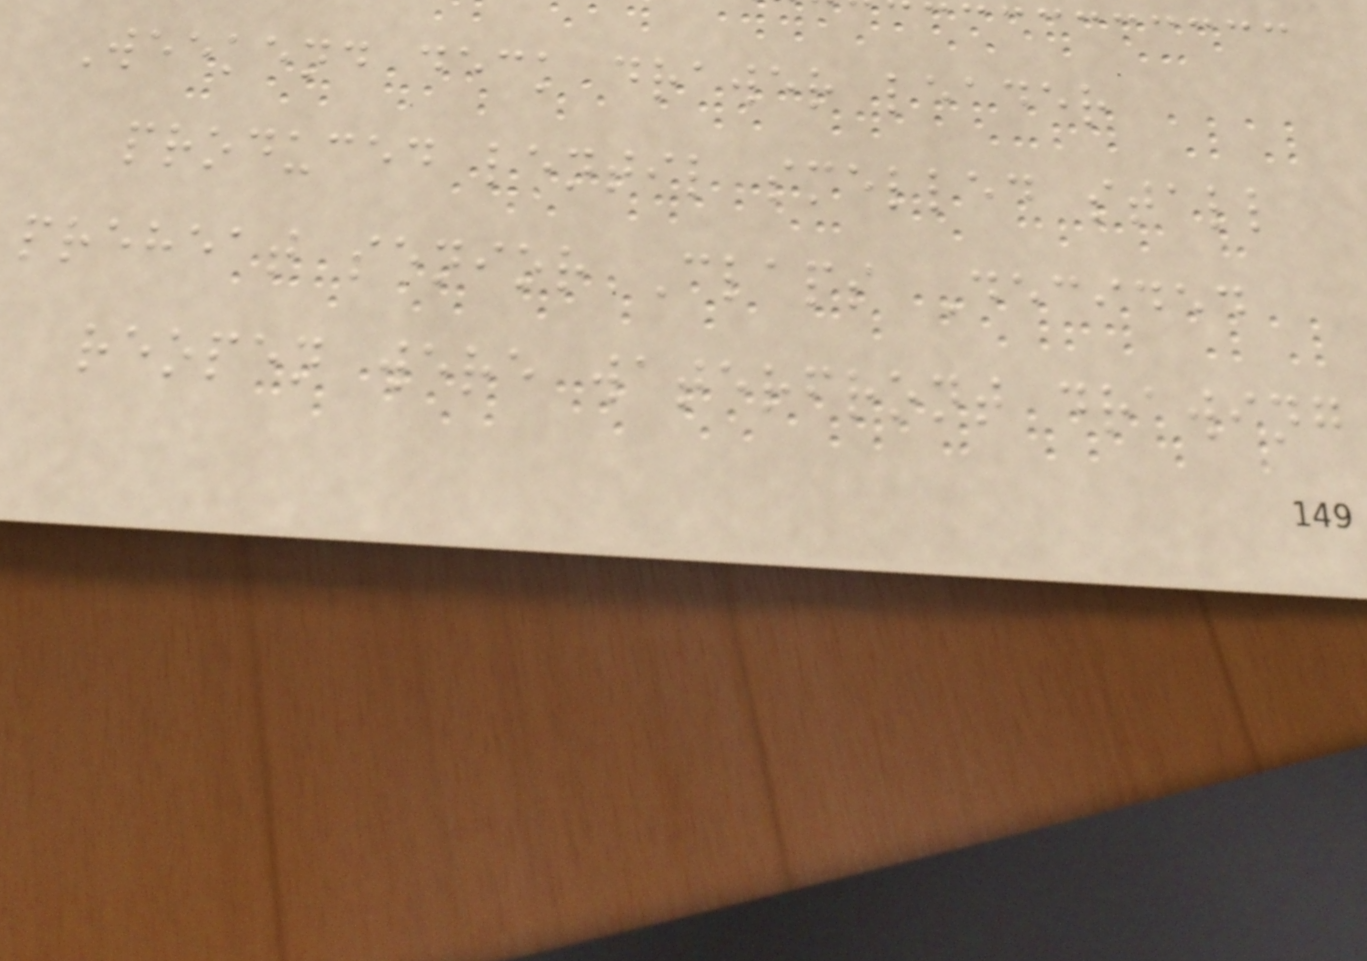Weekend deck drawer leader
produced lentil smelled stall
preheat senior Claps Decided
reopen were waterfront drawing
